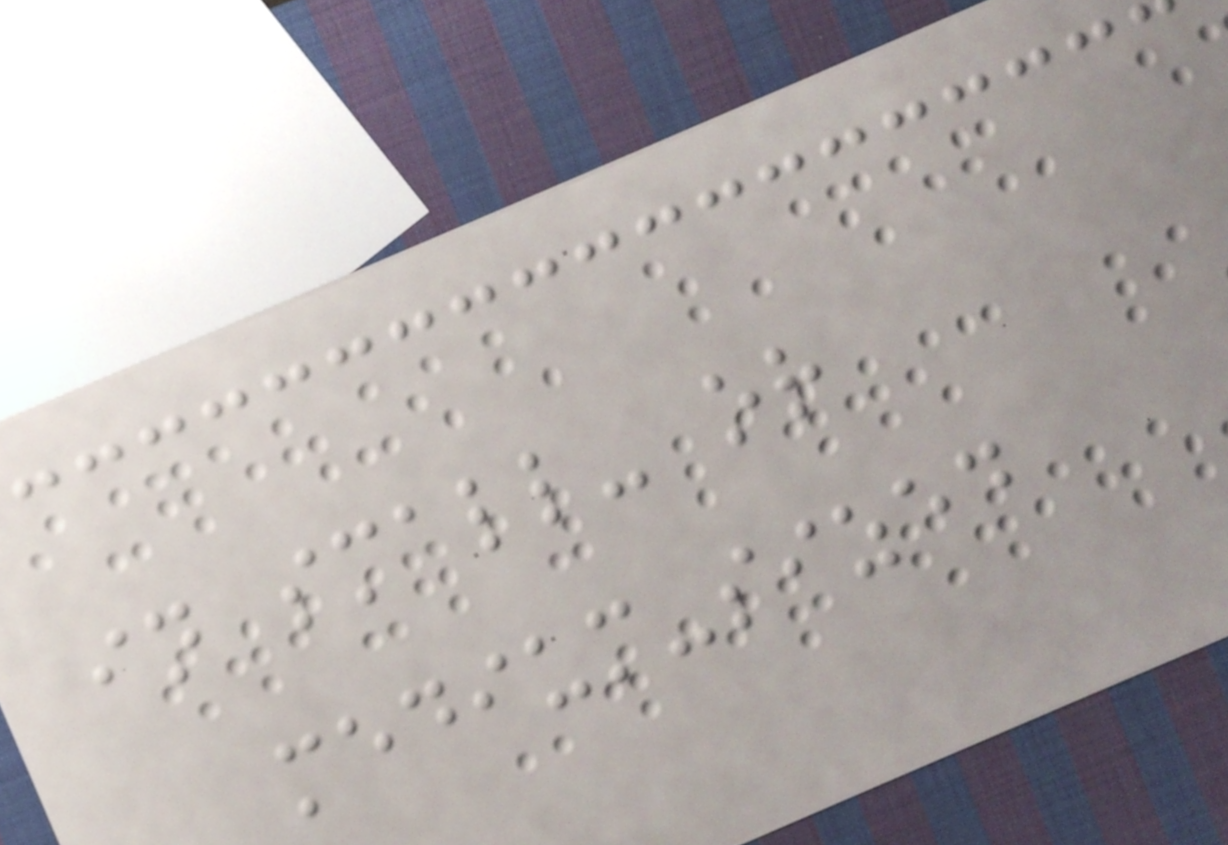in small- or
medium-sized
